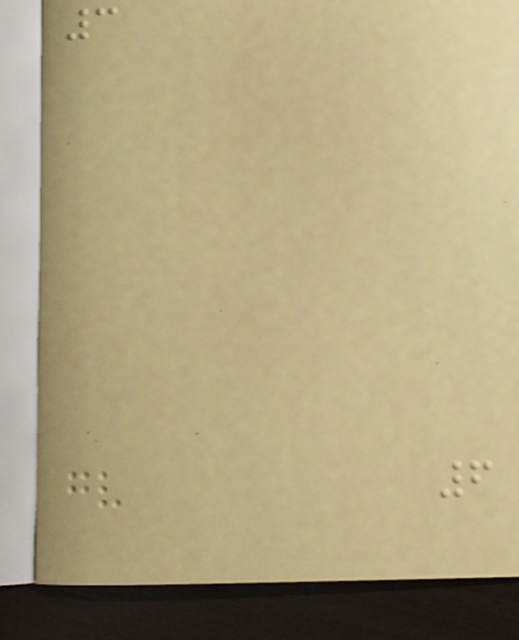3
6
